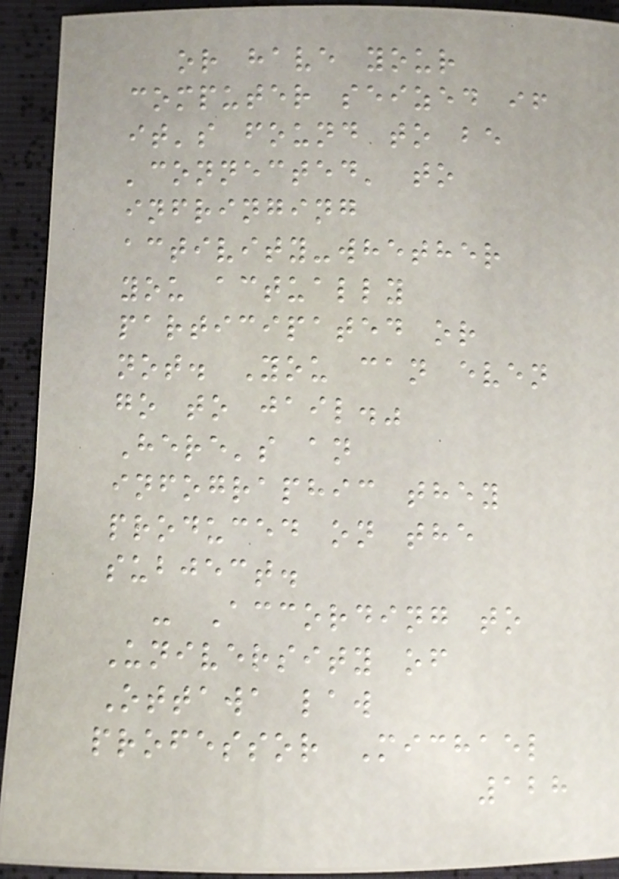or have your
computer seized if
it's found to be
'connected' to
infringing
activity-whether
you actually
participated or
not. You can even
go to jail."
Here's an
infographic they
produced on the
subject.
- According to
University of
Ottawa law
professor Michael
128
